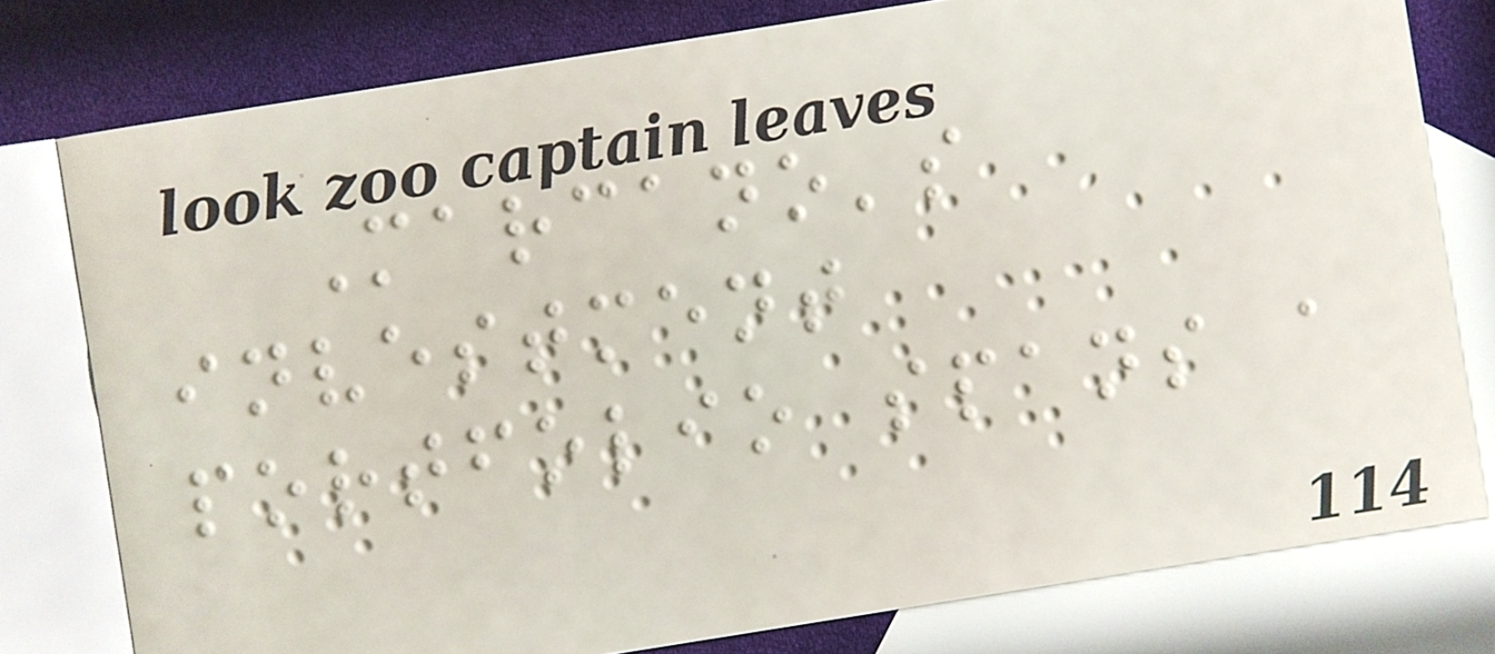Marcano's
investment
portfolio spans a
